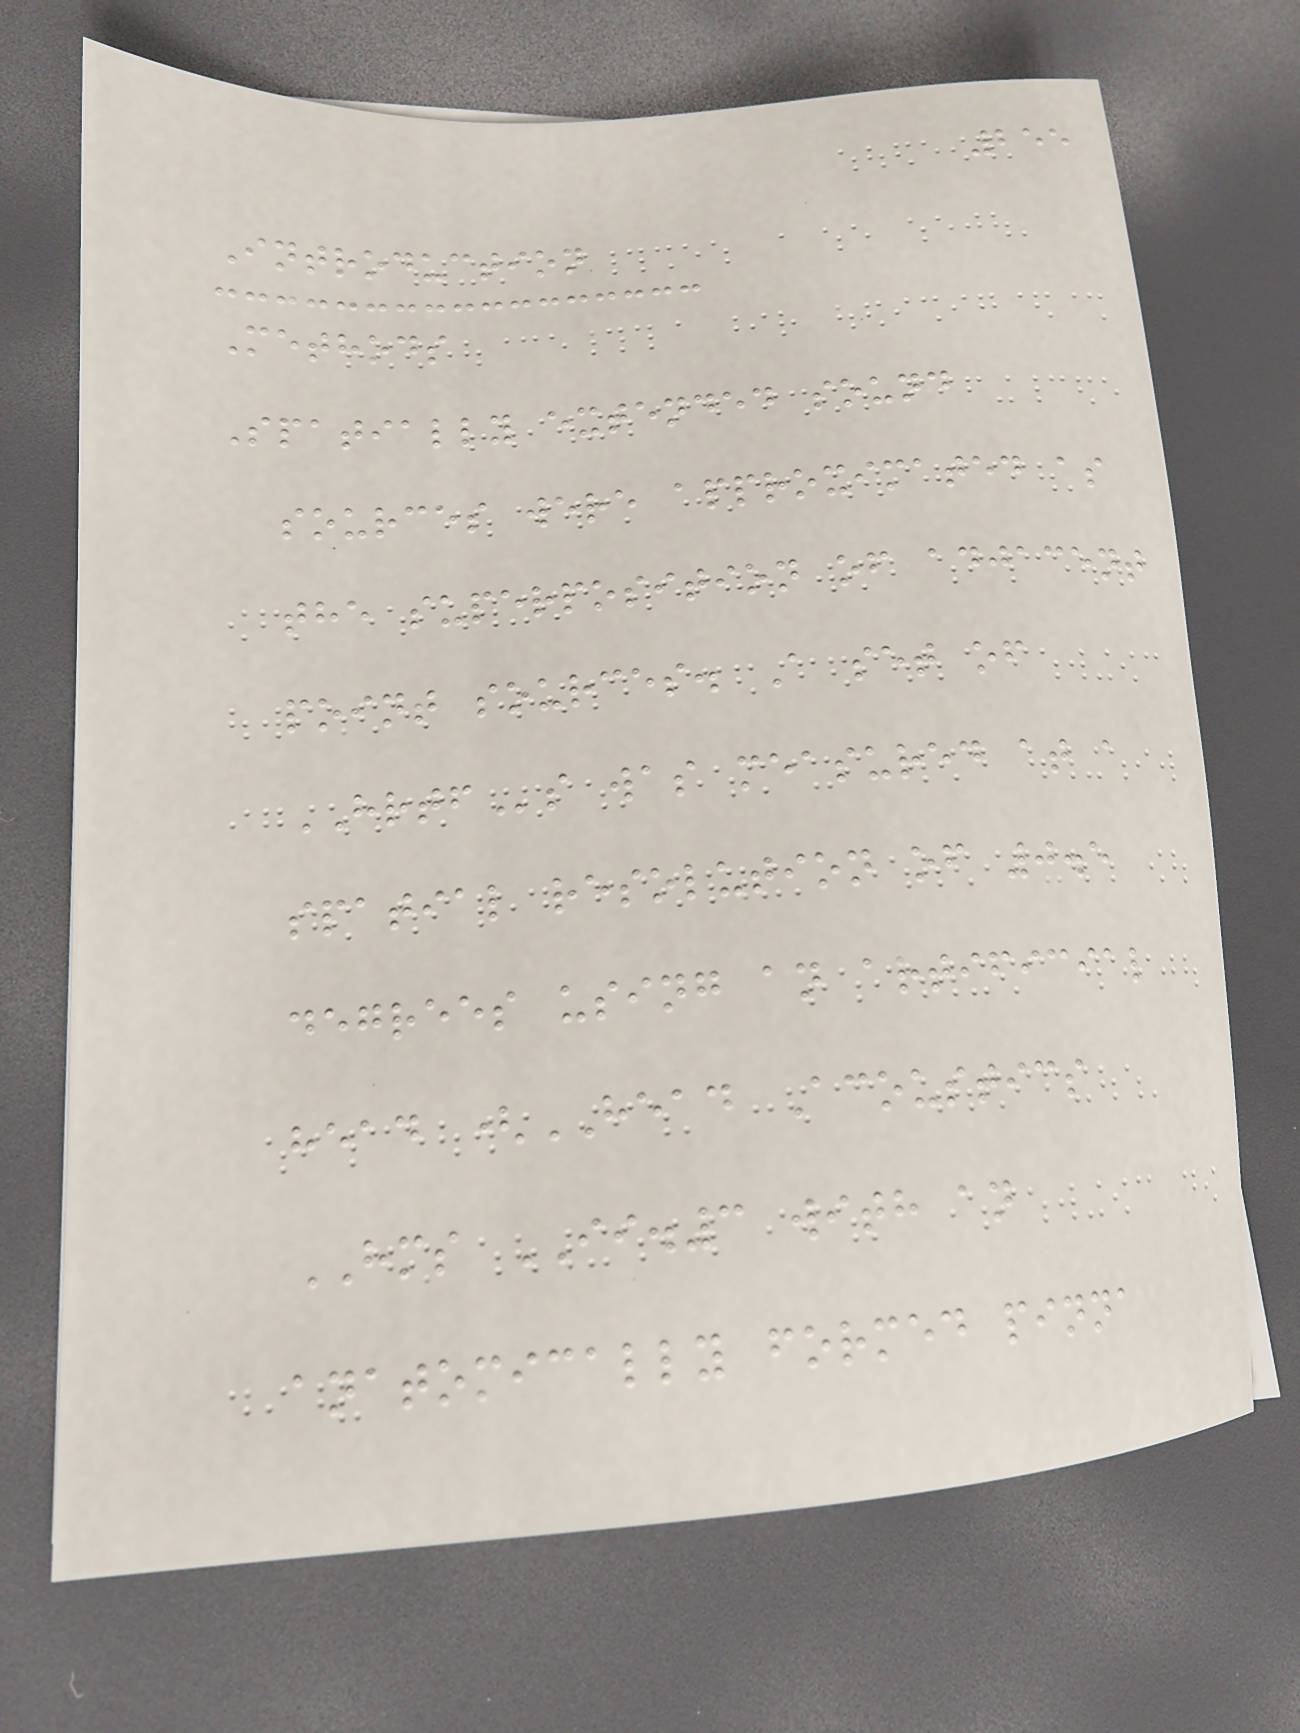255
Introduction
Methods
Spatially extended sound
sources were approximated as
the superposition of adjacent
point sources. A set of
HRTFs was measured at a
spatial resolution of 0.5
degrees using an artificial
head (HEAD Acoustics
HMS II.3 with an
anatomically formed pinna
